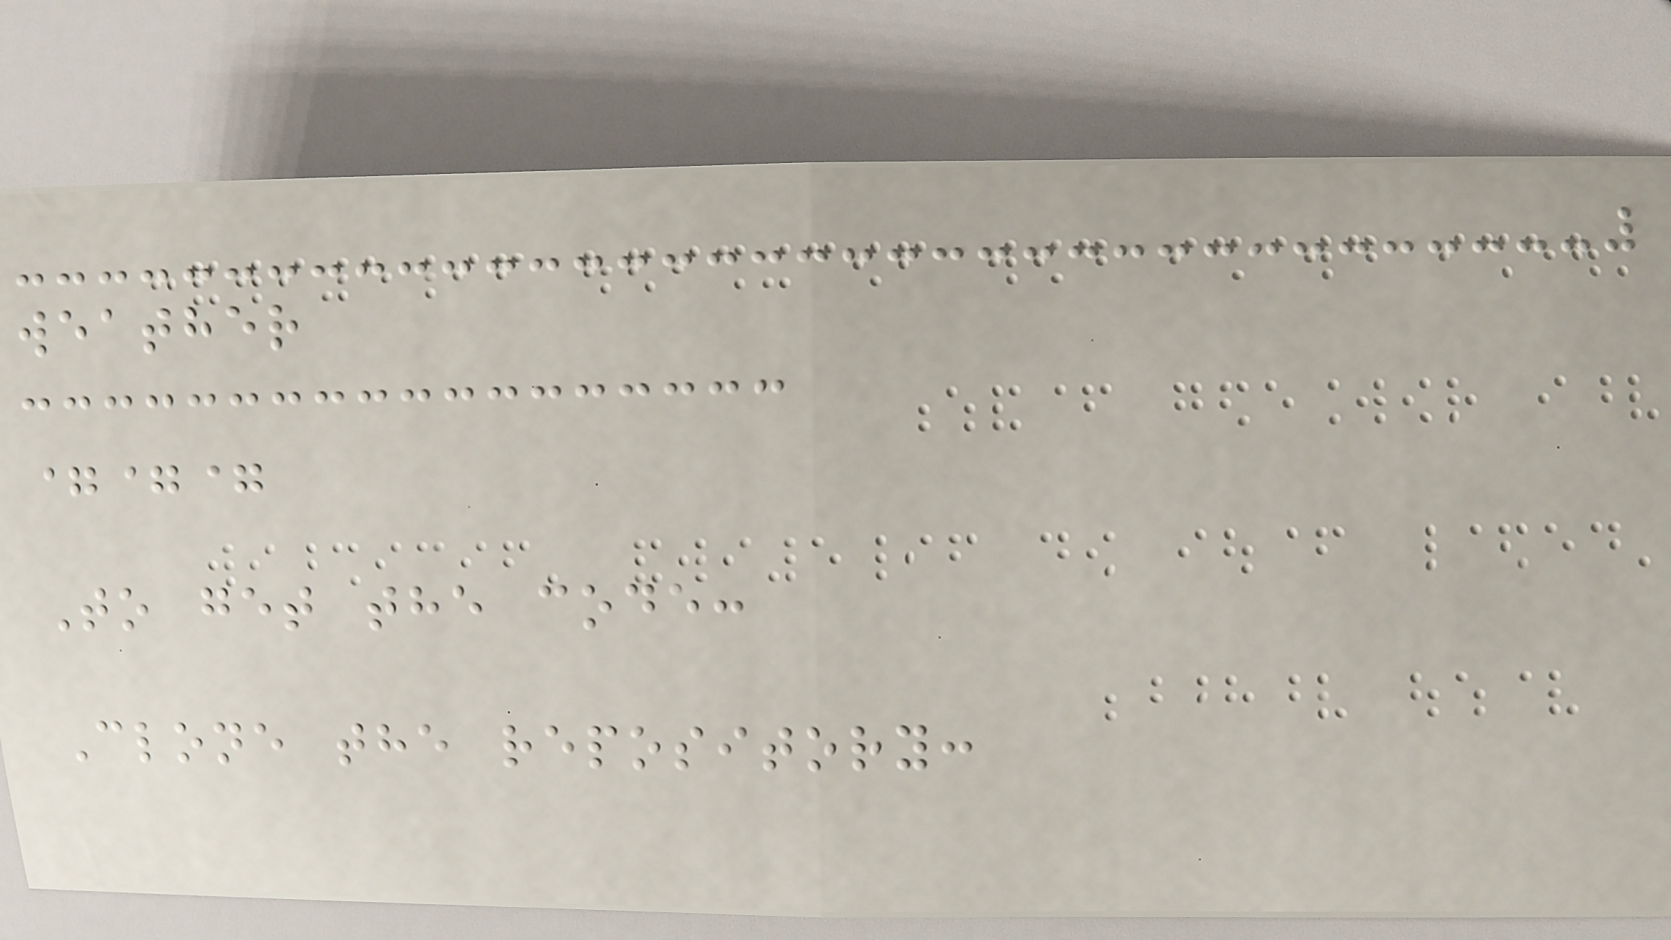weather
===
To get the code:
Clone the repository:
